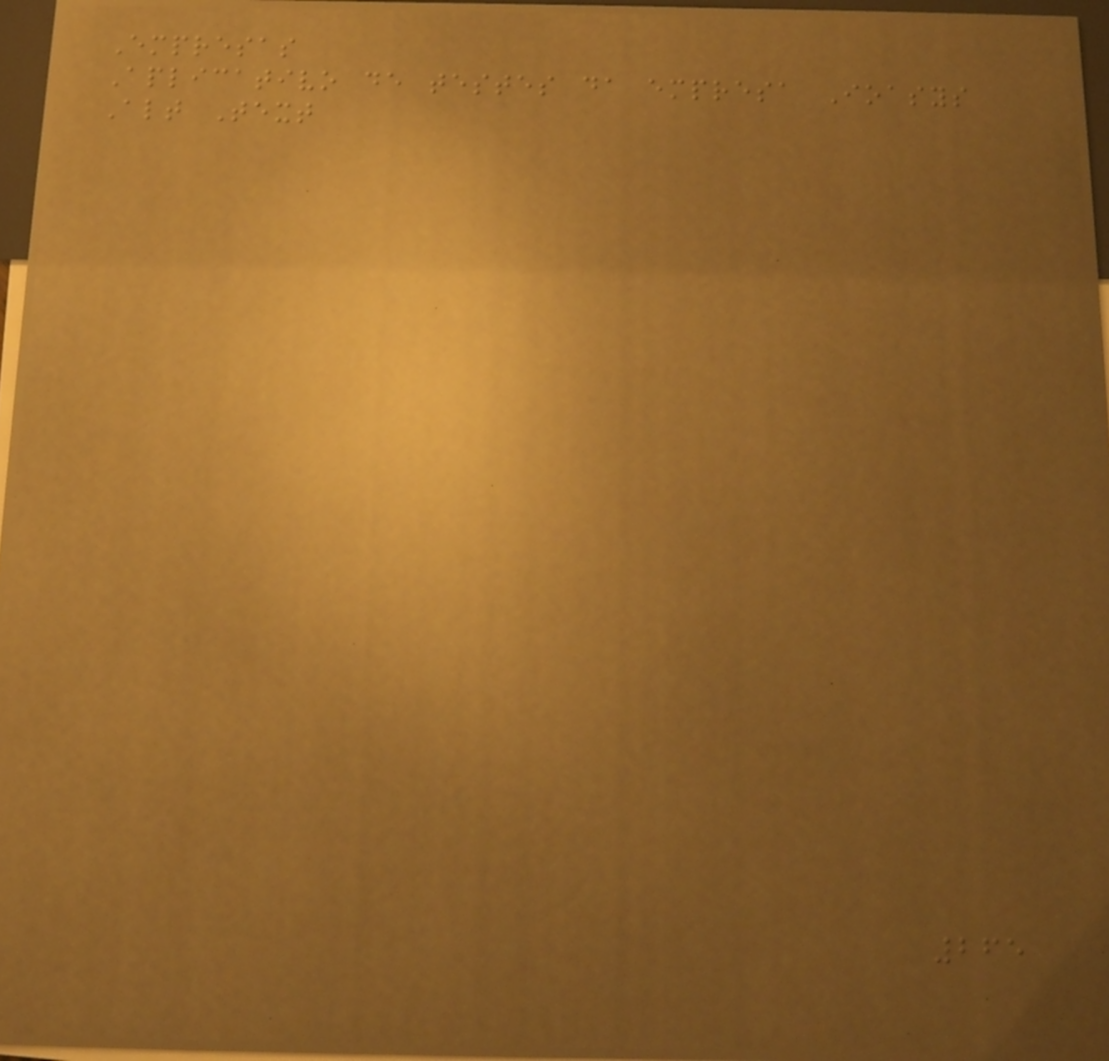Empresas
Aplicativo de testes da empresa Ioasys
Alt Text
265
